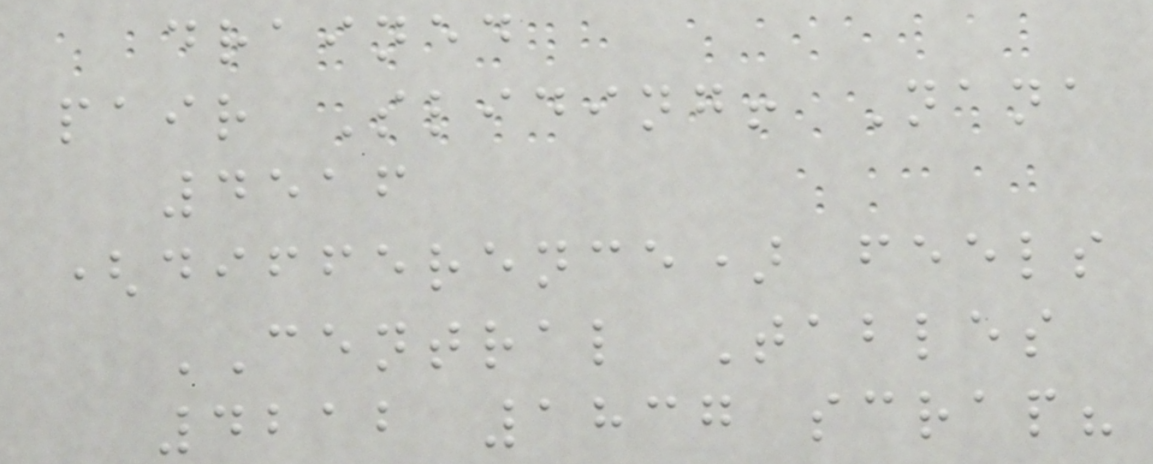drained
pair Sliding! Nana
4516
(difference) feels
CENTRAL Tables
4212 1837 scrap?
